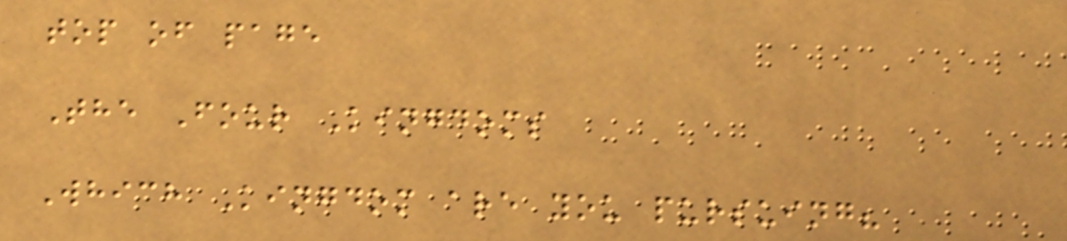top of page
The Four Kingdoms
Which Kingdom are you pursuing?
